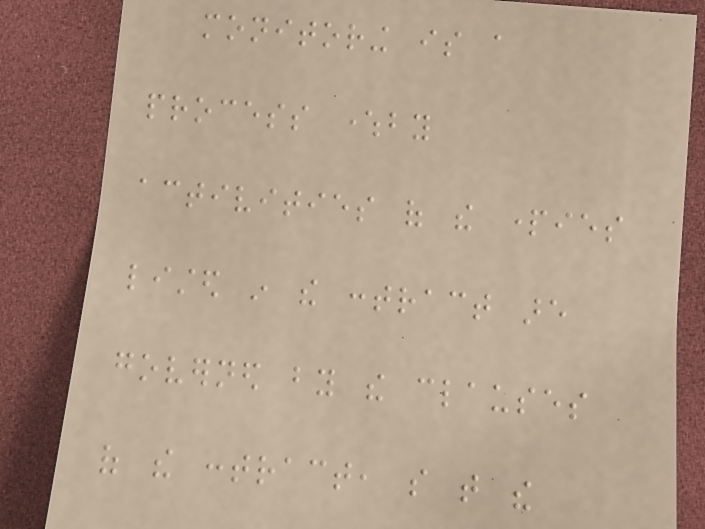monitoring is a
process whereby
activities of the parties
listed in the contract are
governed by the clauses
of the contract, so that the
